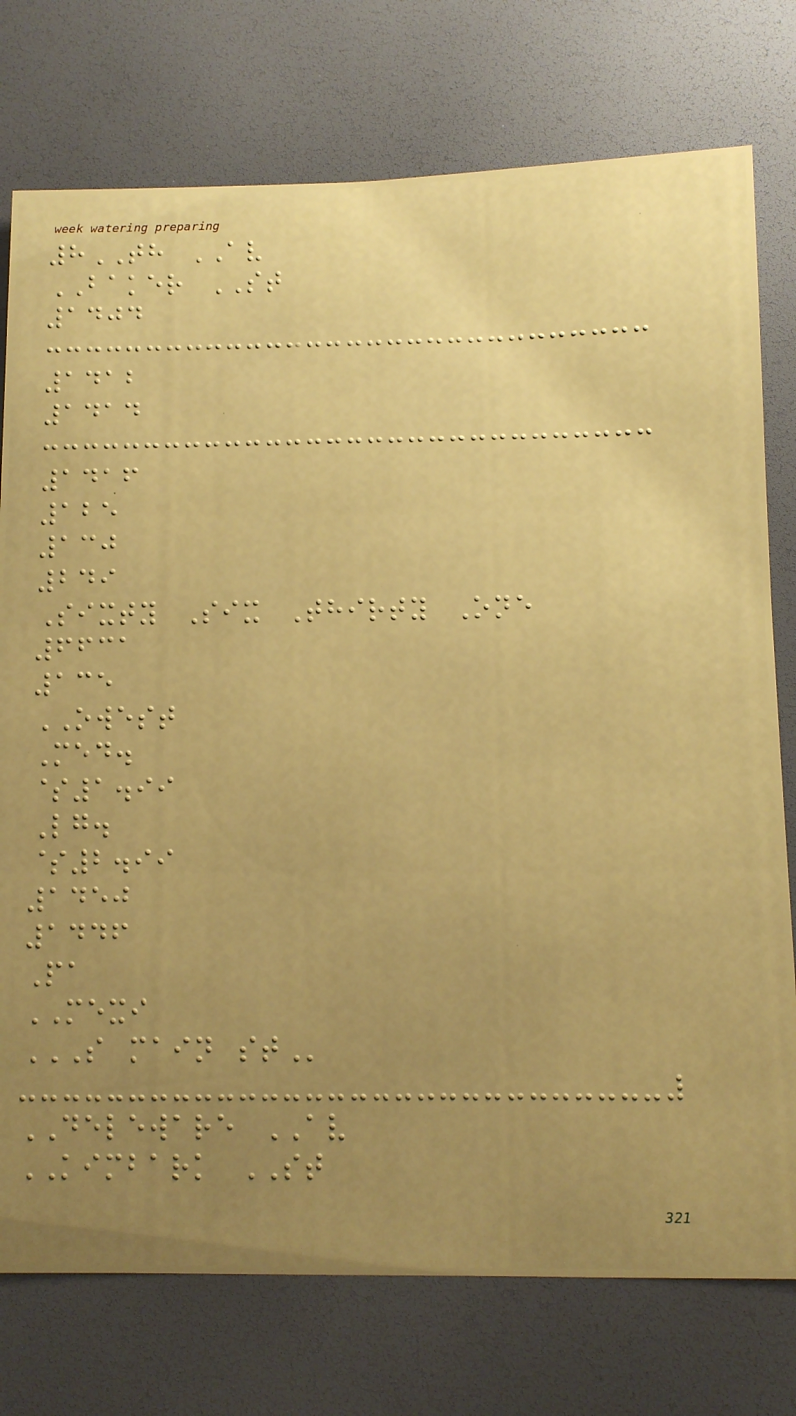8TH AV
BAKER ST
1404
1412
1414
1416
125
130
249
Sixty Six Thirty One
6631
135
OWEST
Med.
$1.99
Lg.
$2.99
1450
1446
Pa
MEXI
S MAIN ST
DELEWARE AV
KIMBARK ST
